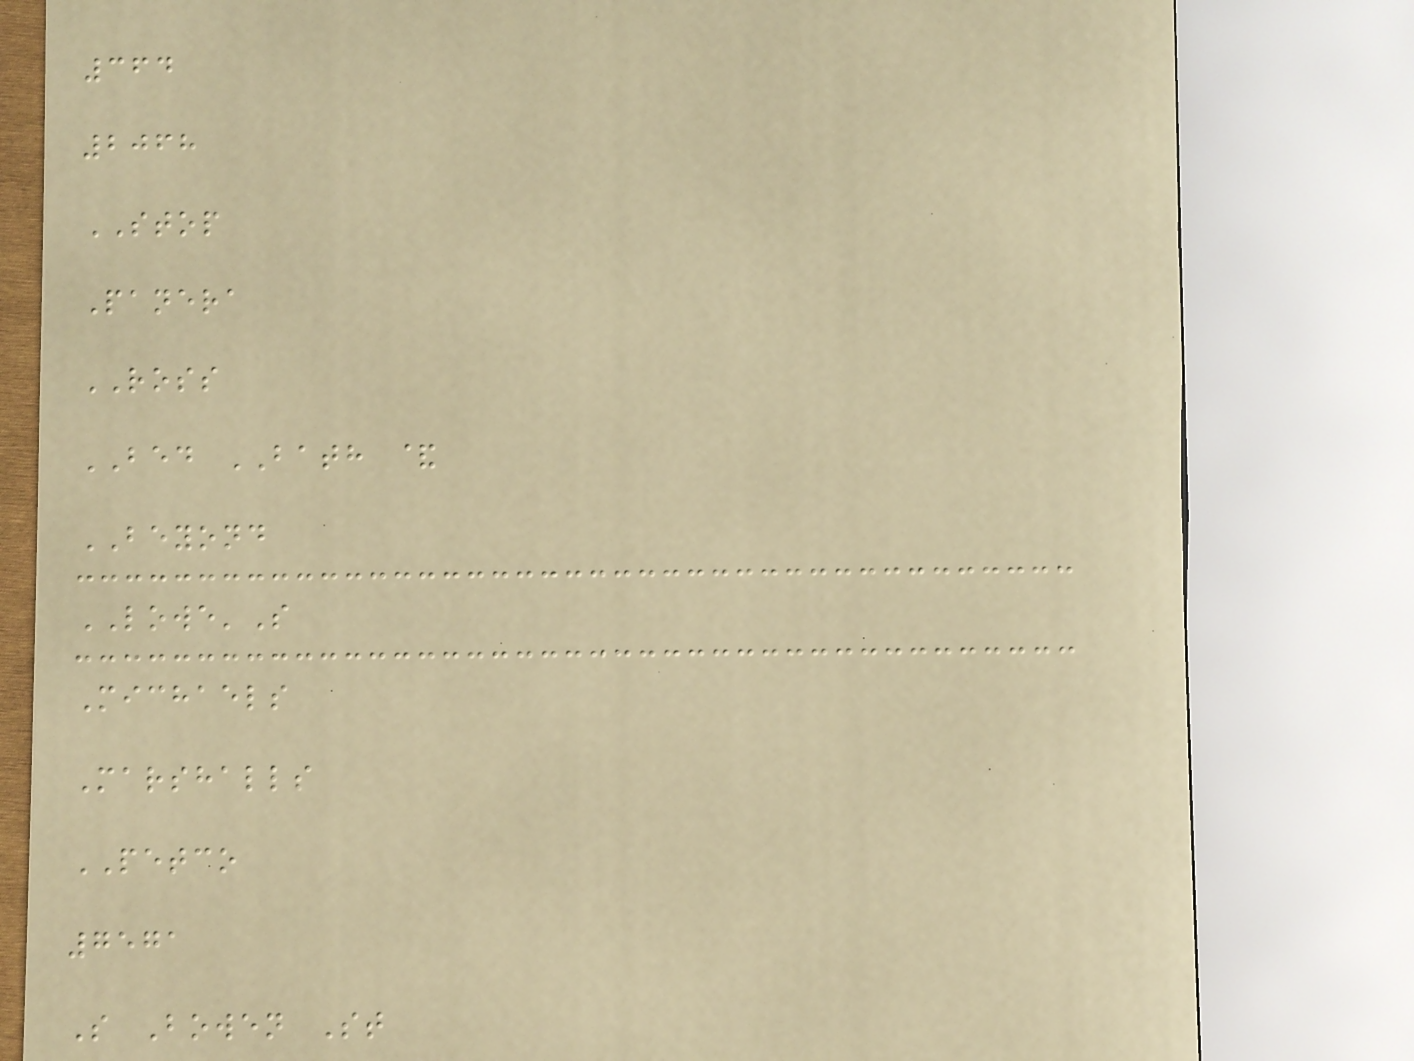364
2068
STOP
Panera
ROSS
BED BATH &
BEYOND
LOWE'S
Michaels
Marshalls
PETCO
7571
S Bowen St
